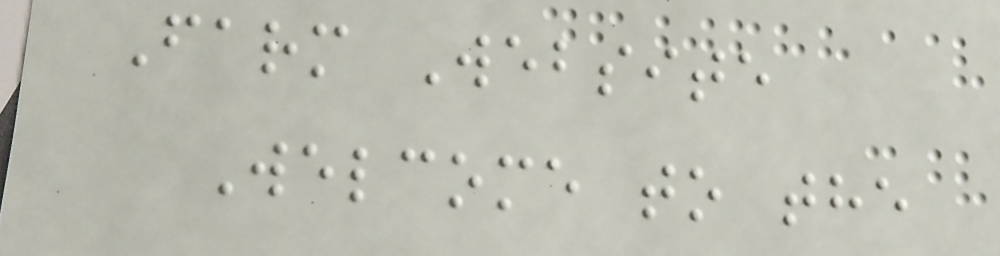Farm Website
Welcome to the
